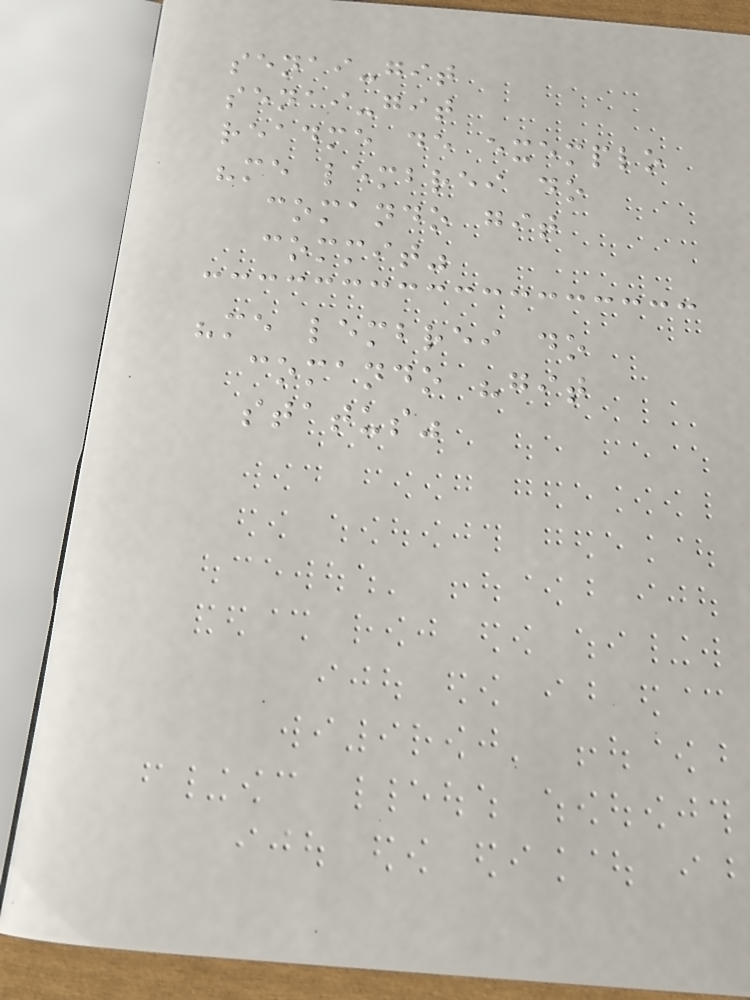senai-git
senai-git
readme de exemplo
"me lembrei do
comando git
commit"
"me lembrei do
comando "git
status"
